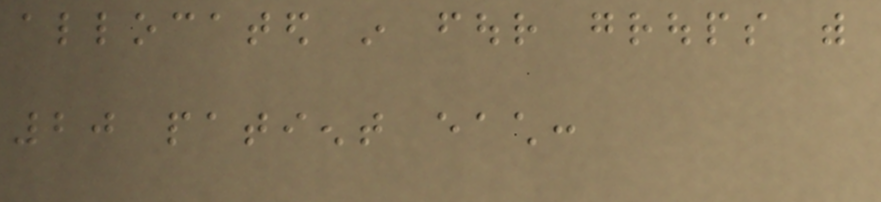allocated in four groups with
20 patient each:
